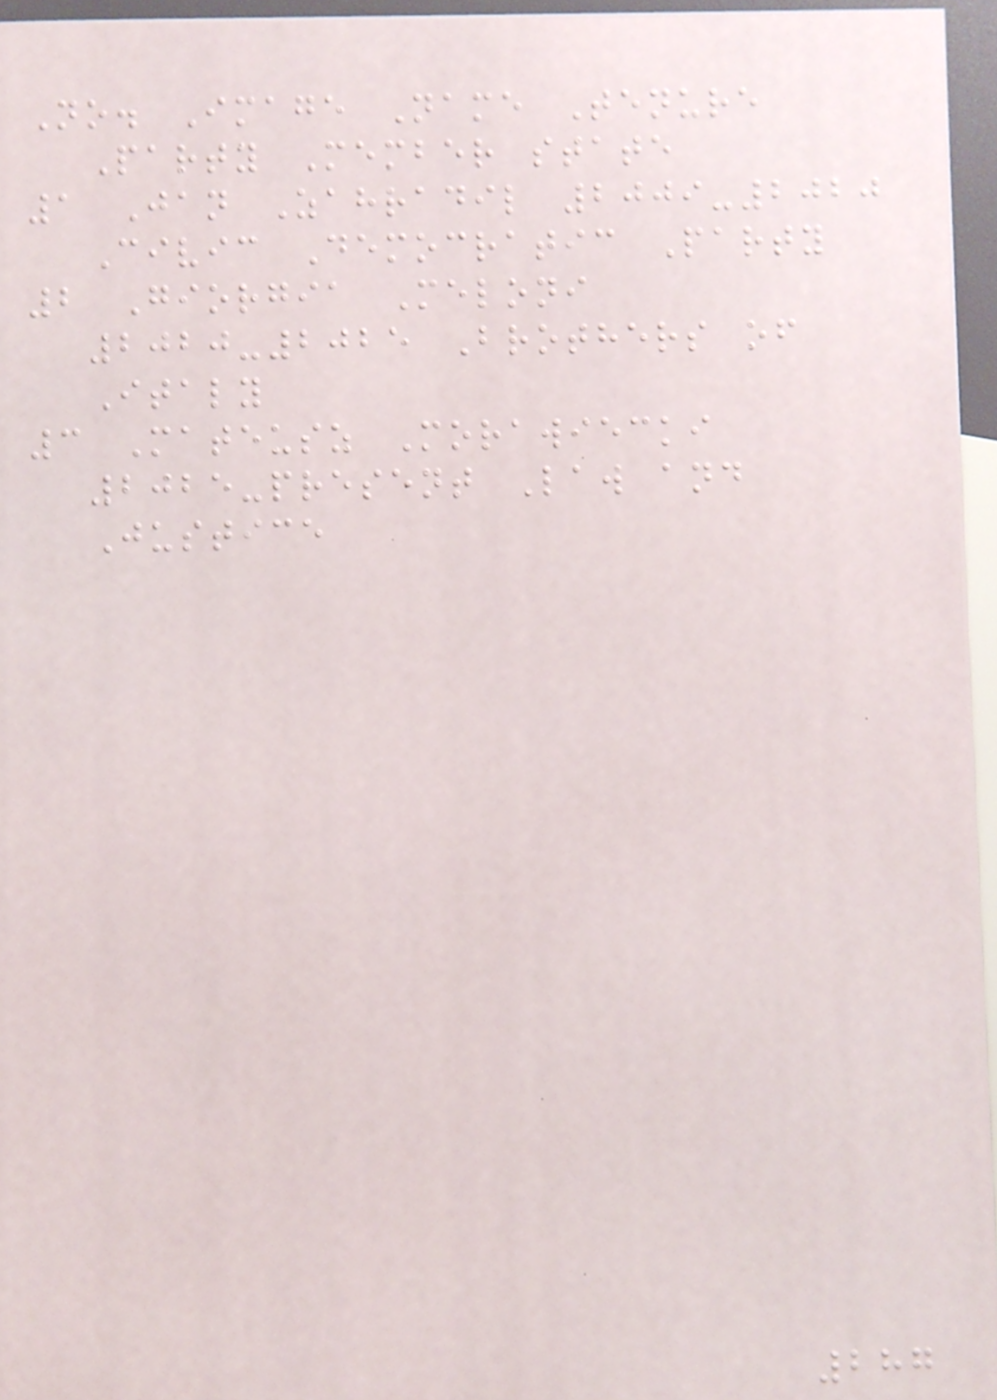No. Image Name Tenure
Party Member state
1 Jan Zahradil 2009-2020
Civic Democratic Party
2 Giorgia Meloni
2020-2025 Brothers of
Italy
3 Mateusz Morawiecki
2025-present Law and
Justice
287
